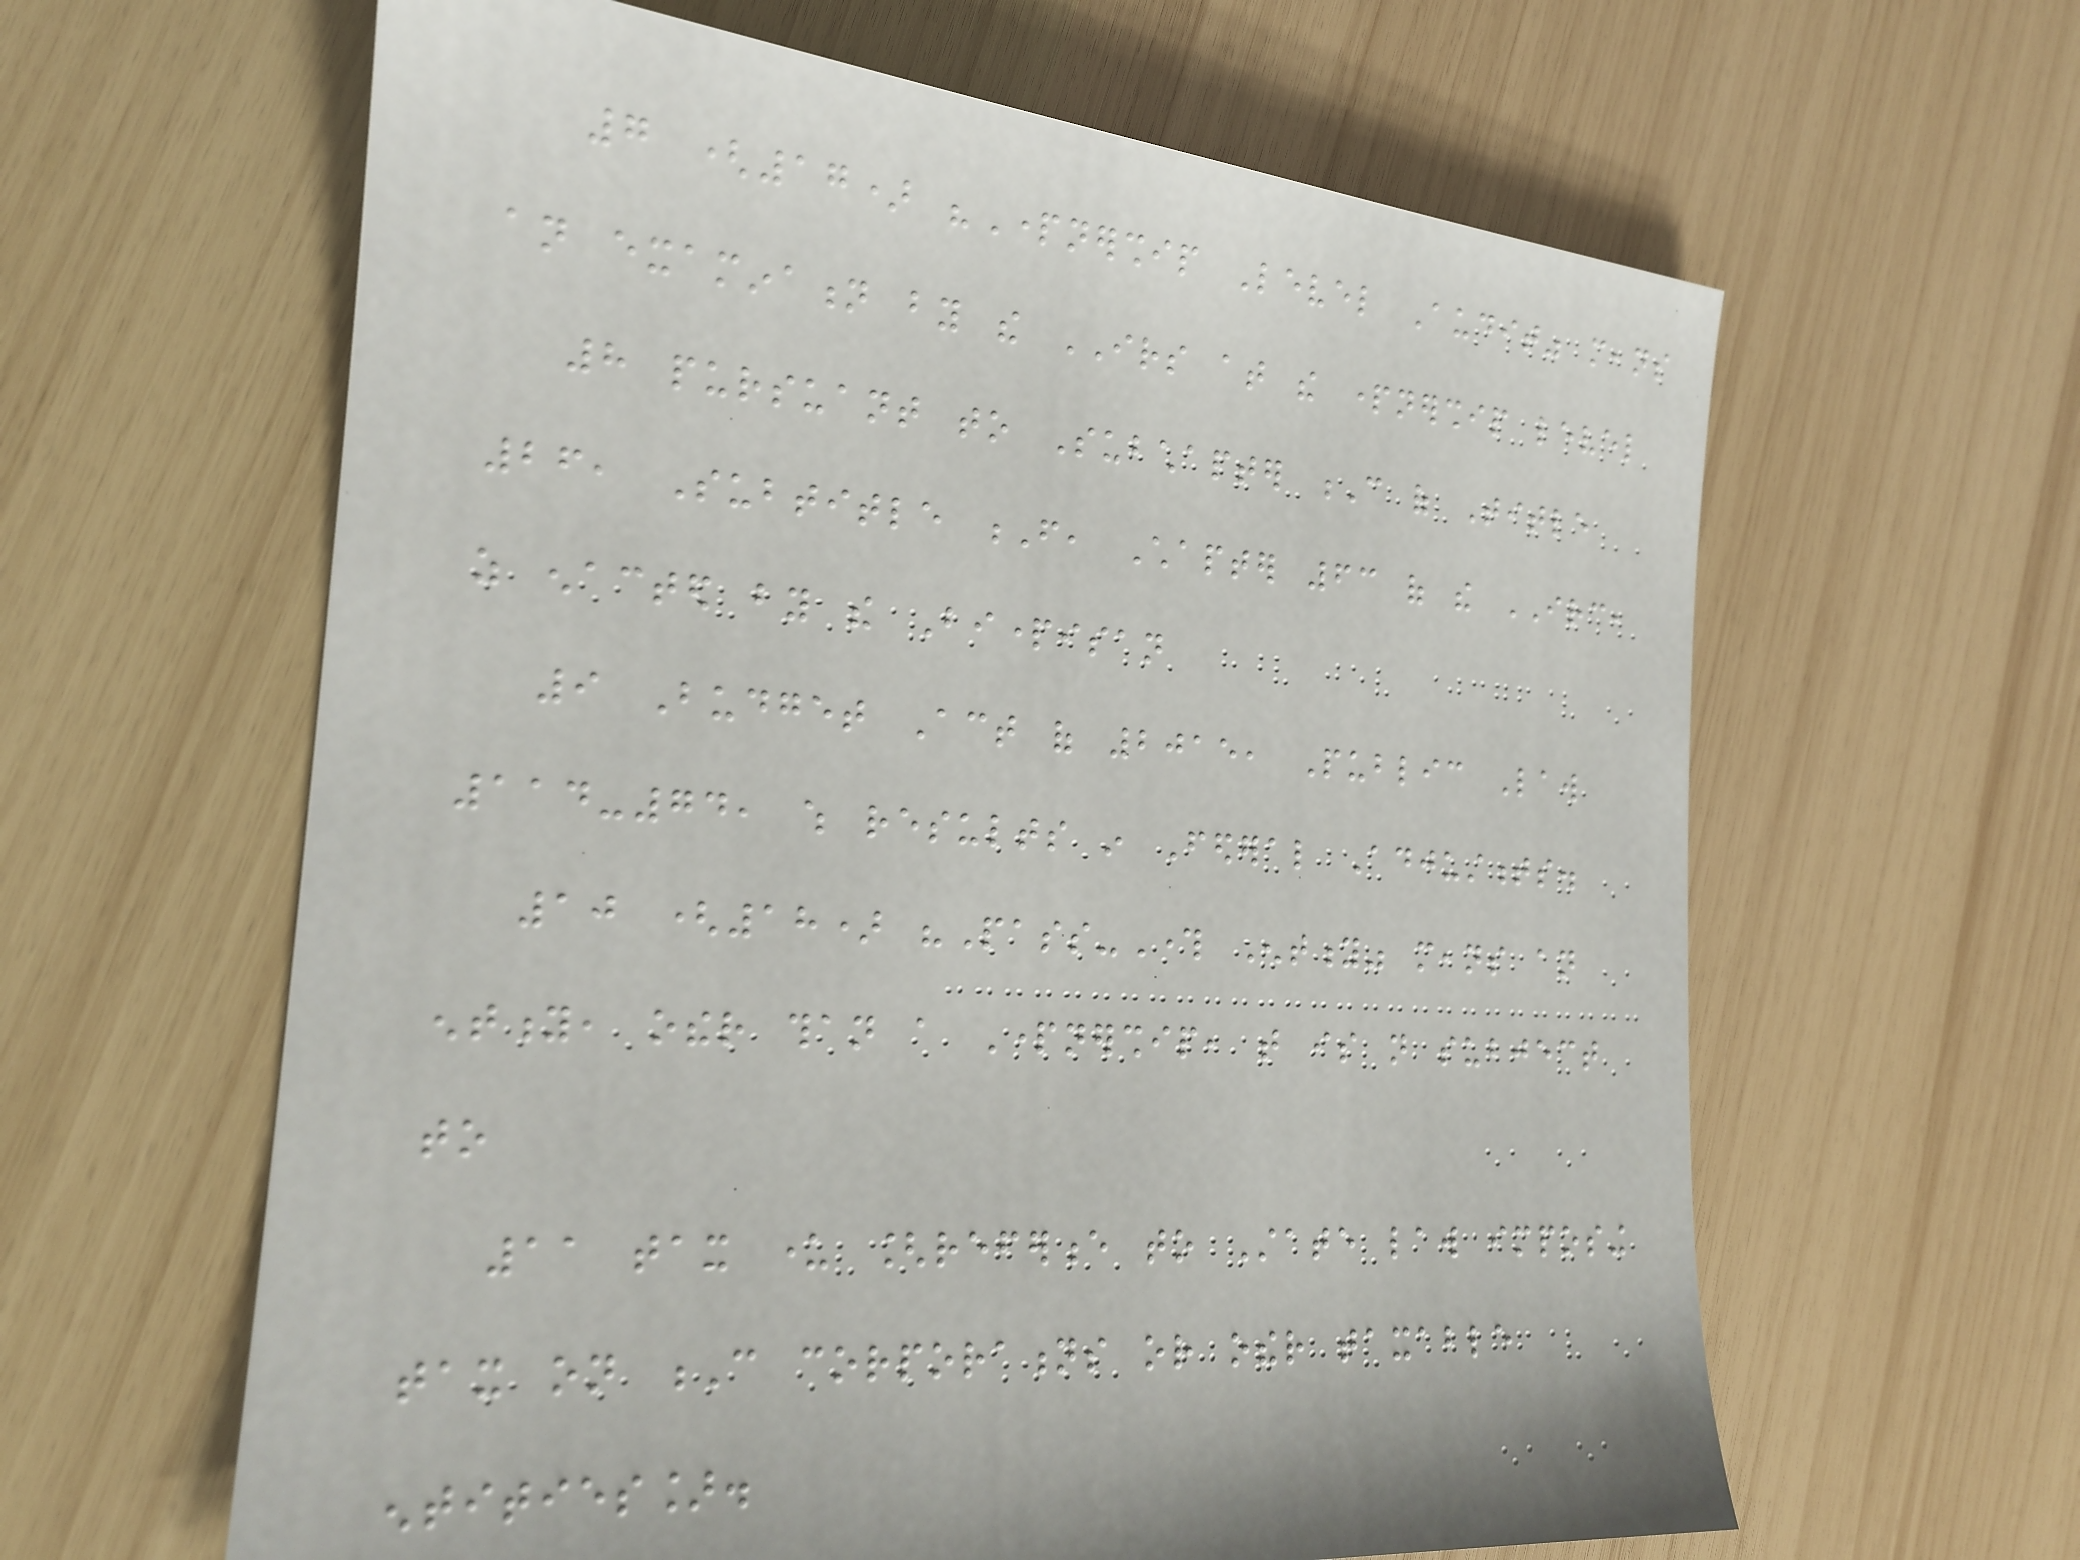7 (17) "Partnership Level Audit" means
an examination by the IRS at the partnership level
8 pursuant to Subchapter C of Title
26, Subtitle F, Chapter 63 of the IRC,
as enacted by the Bipartisan
9 Budget Act of 2015, Public Law
114-74, which results in Federal Adjustments.
10 (18) "Pass-Through Entity" means an
entity, other than a Partnership, that is not subject
to
11 tax under [reference to State law imposing
tax on C corporations or other taxable
entities].
